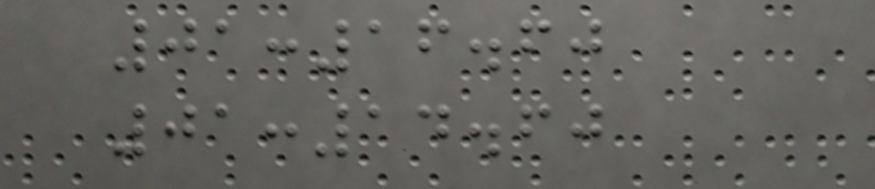01:16.60
01:14.60
